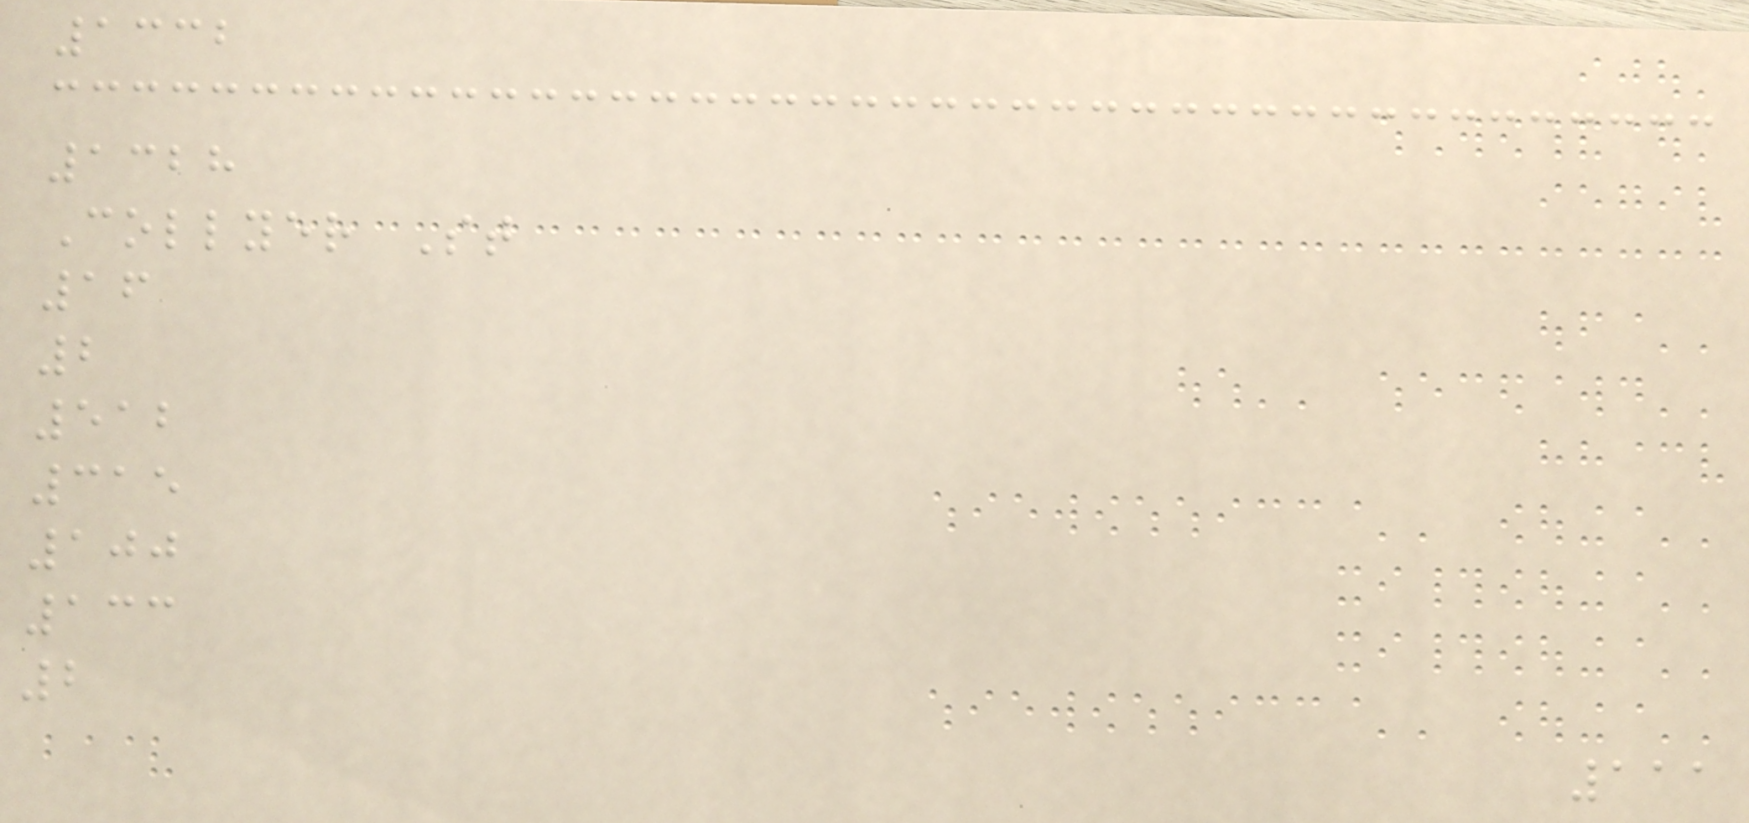1332
1328
Collyer St
16
2
512
315
100
133
2
111
